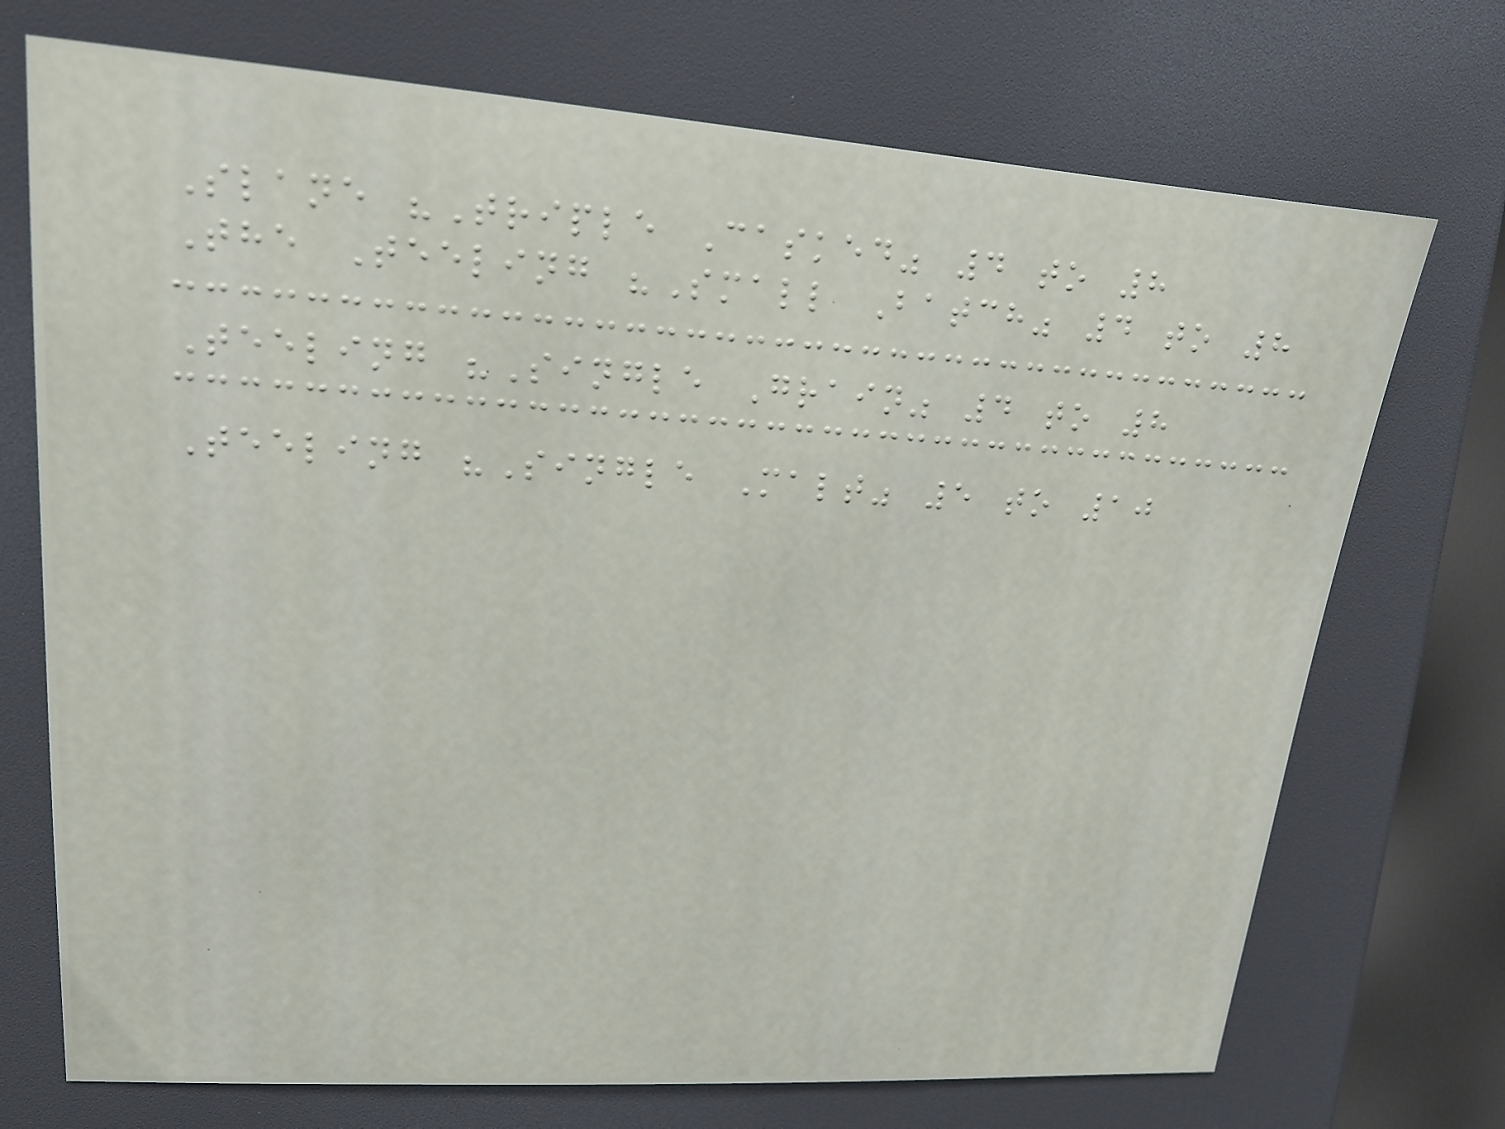Slane "Triple Casked" 4 to 8
The Teeling "Small Batch" 4 to 8
Teeling "Single Grain" 4 to 8
Teeling "Single Malt" 5 to 10
